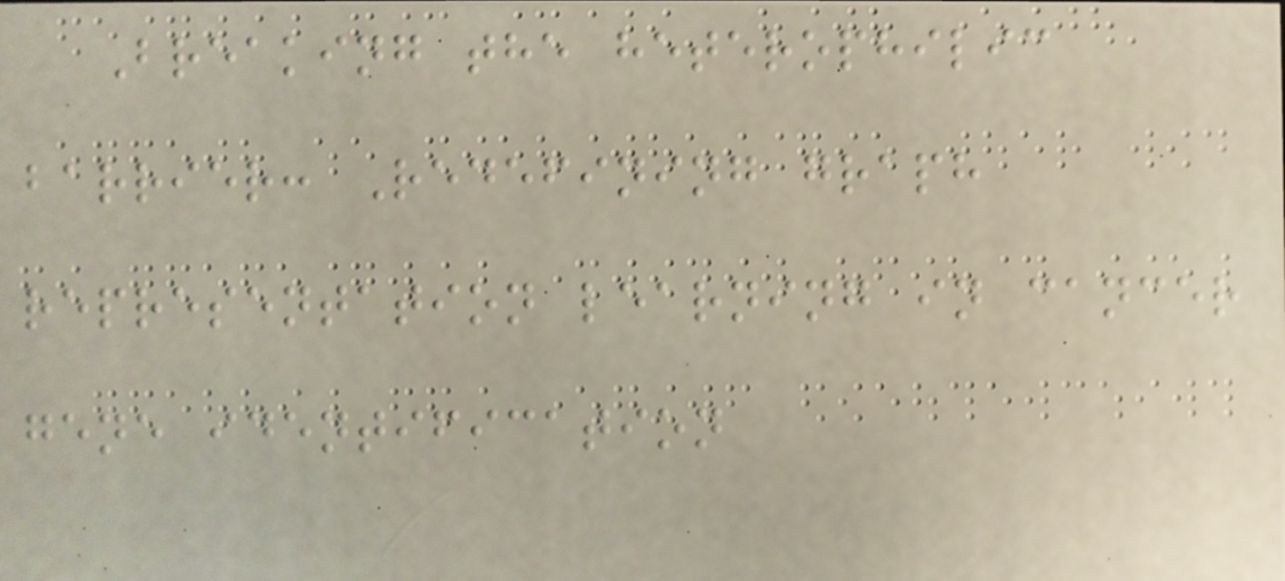Breaking the heterophilic
barrier: Redefining graph
representation learning in cancer
gene identification
